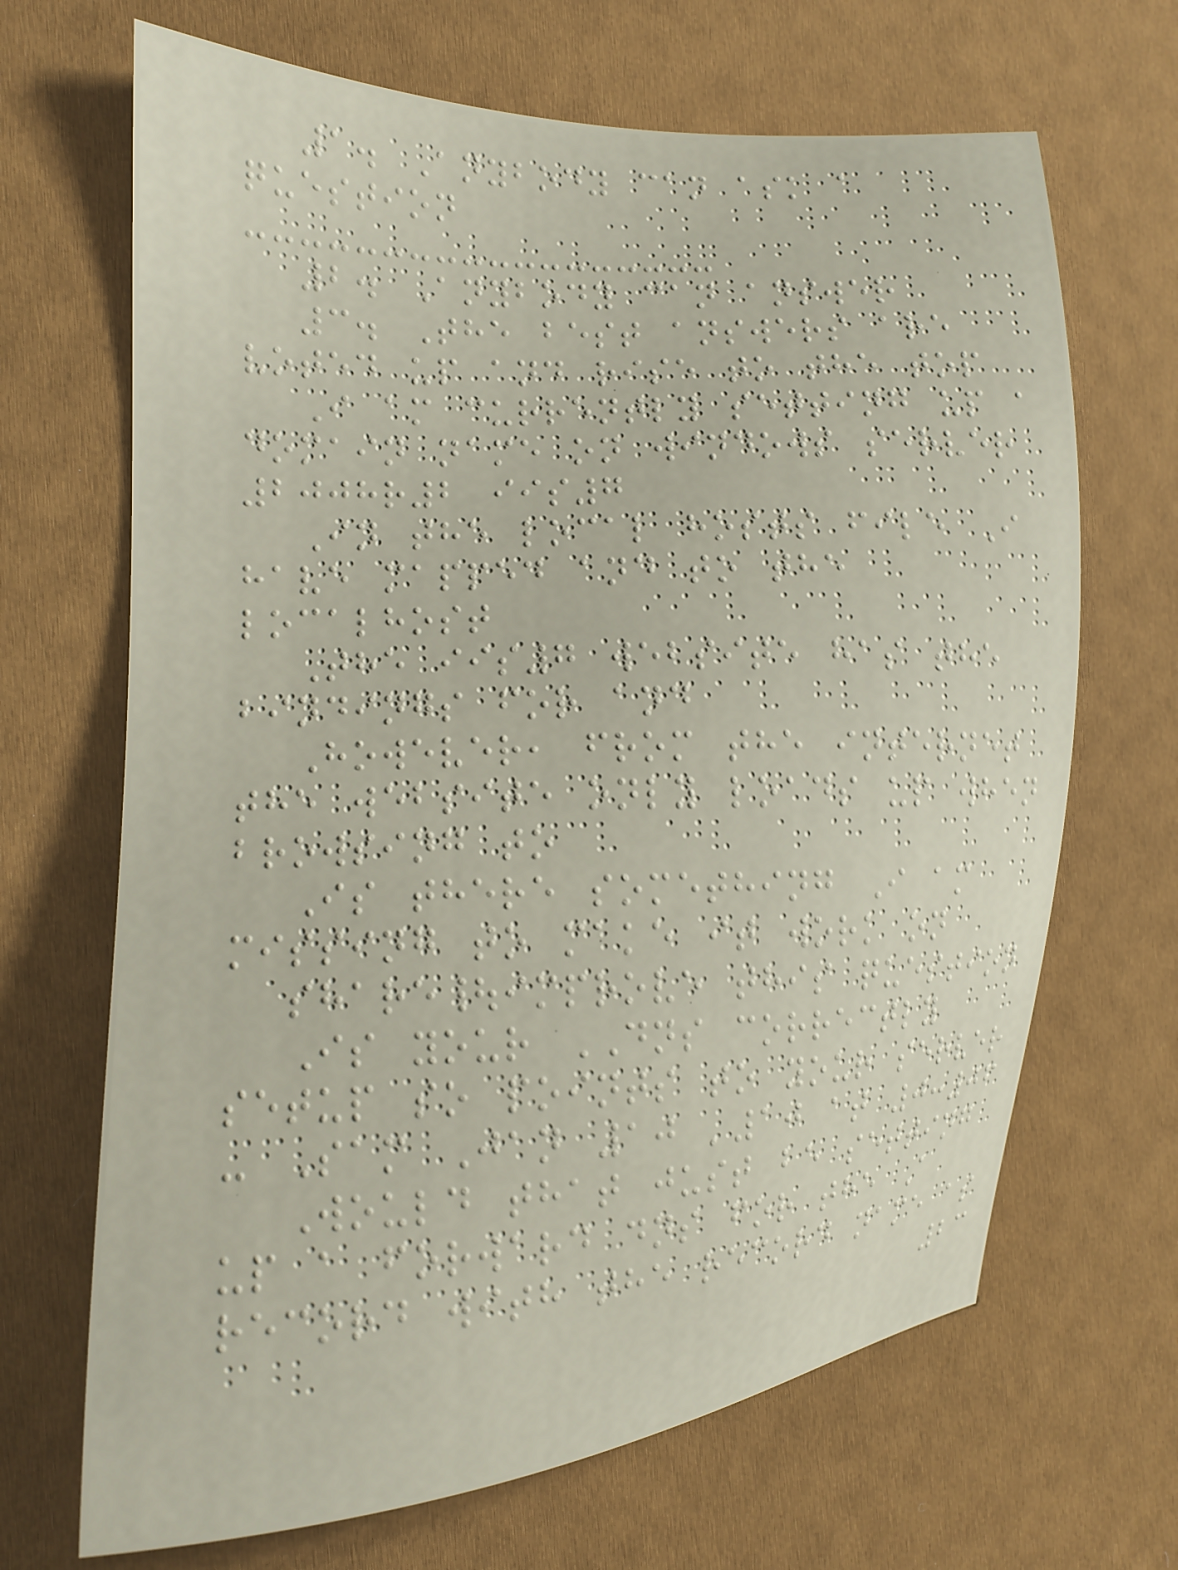1. Anybody can ask a
question
2. Anybody can answer
3. The best answers are
voted up and rise to the top
I am currently setting up a
domain name on windows server
2008r2 iis7
In the local hosts file I
have mapped and to the
localhost
The iis7 website has the
bindings for and
However, from the internet
the website only loads up when
browsing to
Is there something I am
missing to make it work on
share|improve this question
Is your DNS correctly
setup so points to your server
- Sam Jan 10 '10 at 0:06
Would that just be setting
up a forward dns for the A
record with the record name as
23
